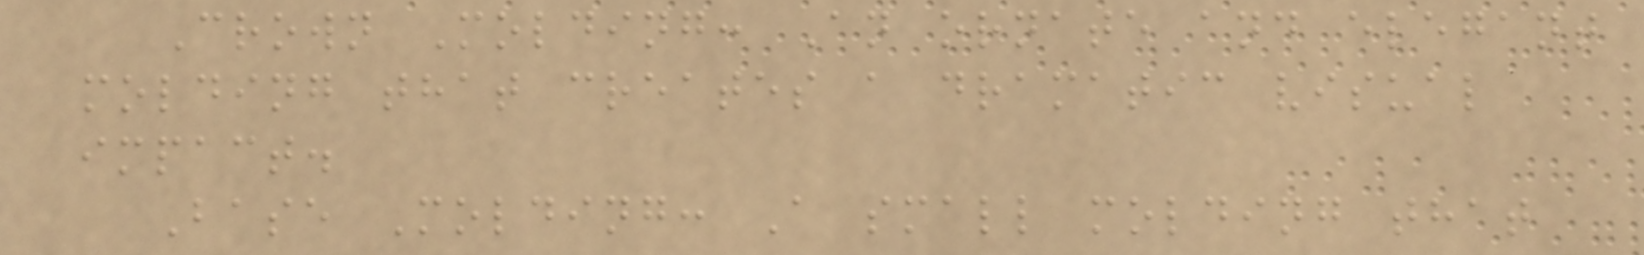Crown Molding: An ornate and elegant
molding that creates a dramatic visual
impact.
Base Molding: A small molding that
